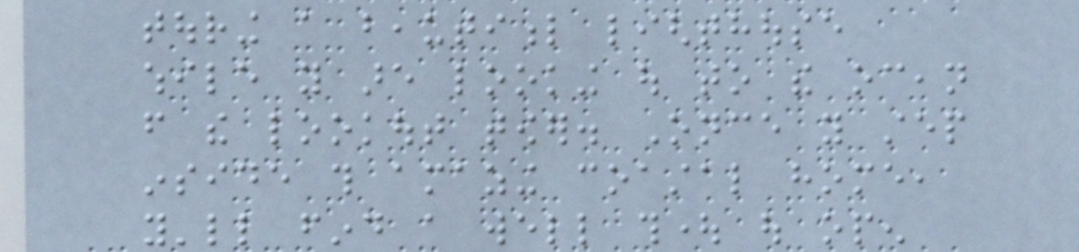touring a beautiful lighthouse
while you are looking out to the ocean
from the lookout tower. Once you step
inside this amazing coastal home,
you'll find a well thought out open
